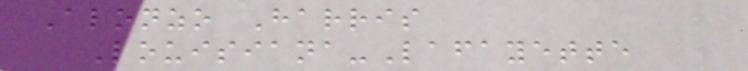Alonzo Harris
Louisiana-Lafayette
